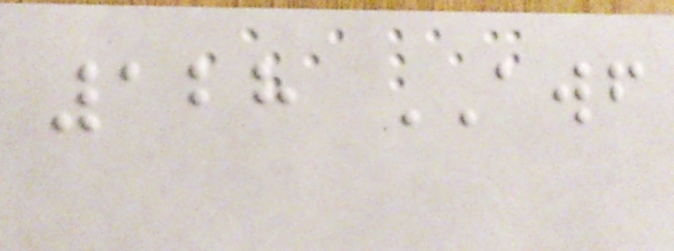128 AWF
